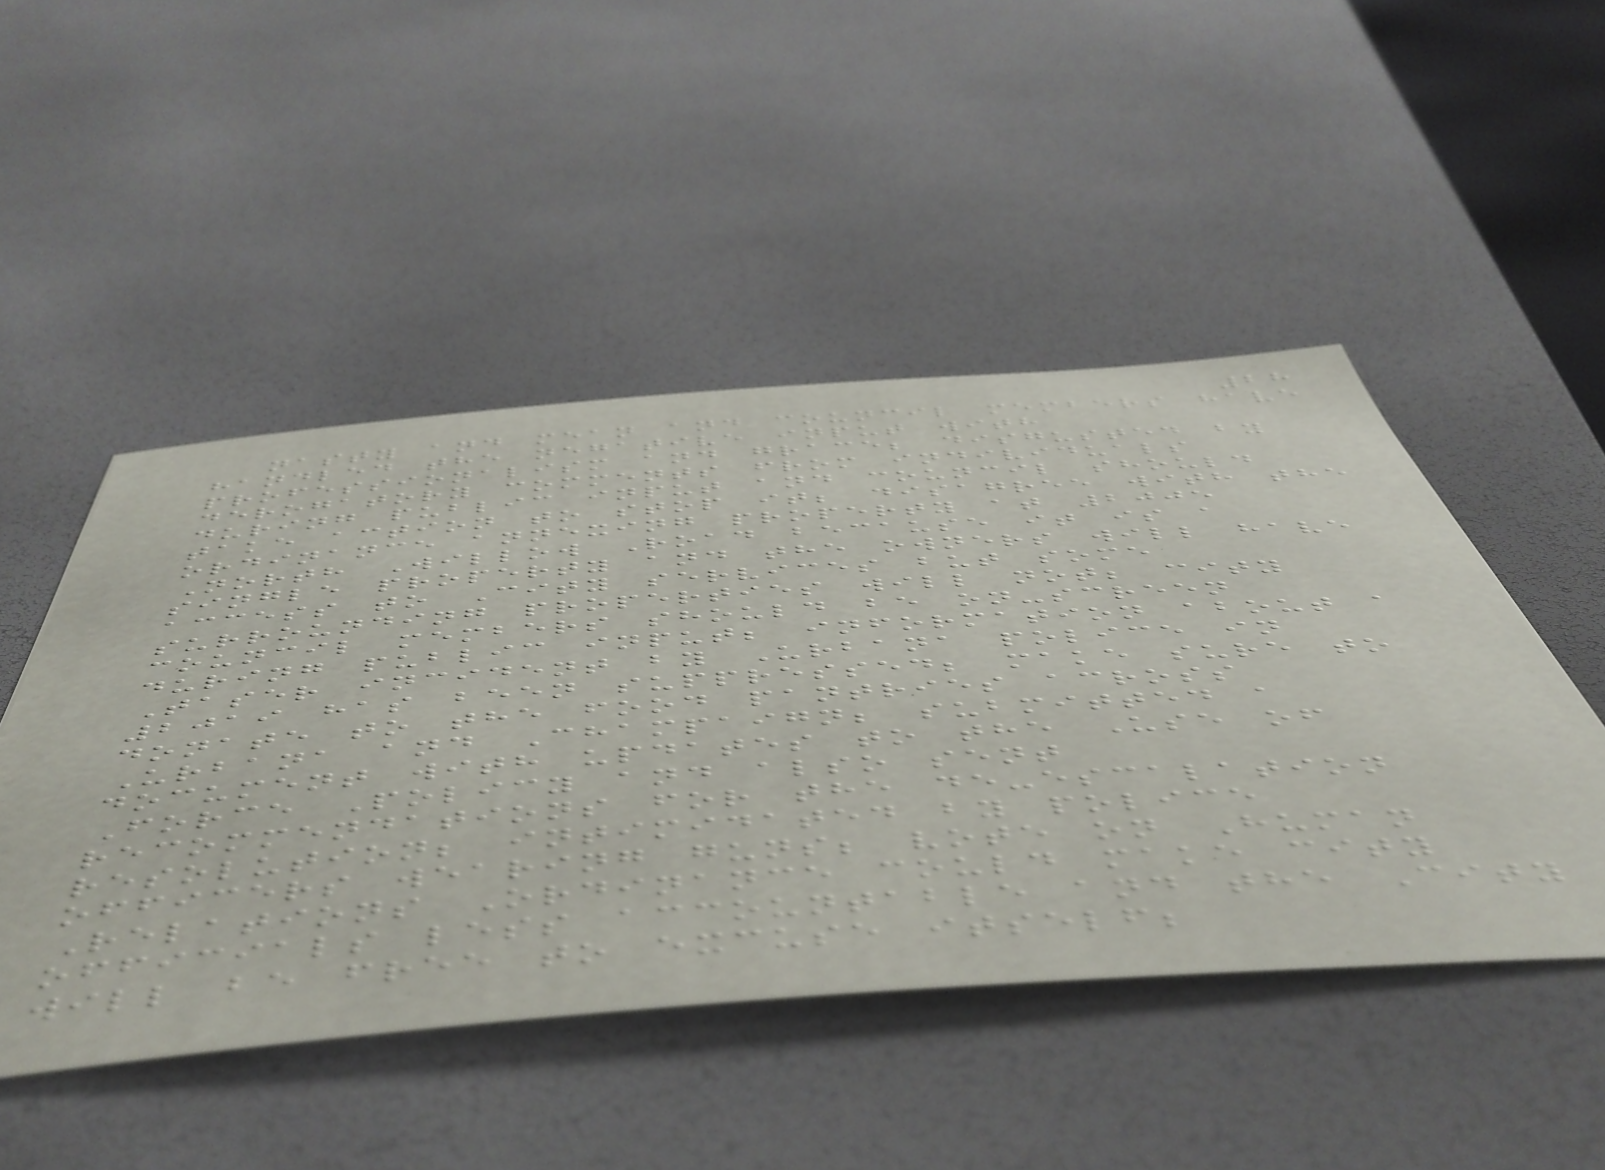28
nasty and mean and council members have
handled the negative input with
professionalism and grace; disgusted by
derogatory comments from individuals
during public input and council should
take action to stop it; disagree with the
ordinance annexing property at 2005
North Willow Road because it is a
single property and the owners will have
access to City services but some
surrounding properties will not; city
council members should be on-screen
during public input; information about a
Taser incident by Urbana police in
2019 has been suppressed; make sure to
donate to the food pantries across
Urbana and Champaign; submitted a
document with updates to the Use of
Force Policy and also sent
recommendations for the de-escalation
resolution; intimidated by police
officers wearing guns; vote on Human
Relations Ordinance could make city
officials less accountable and the City
will be free to excuse itself;
